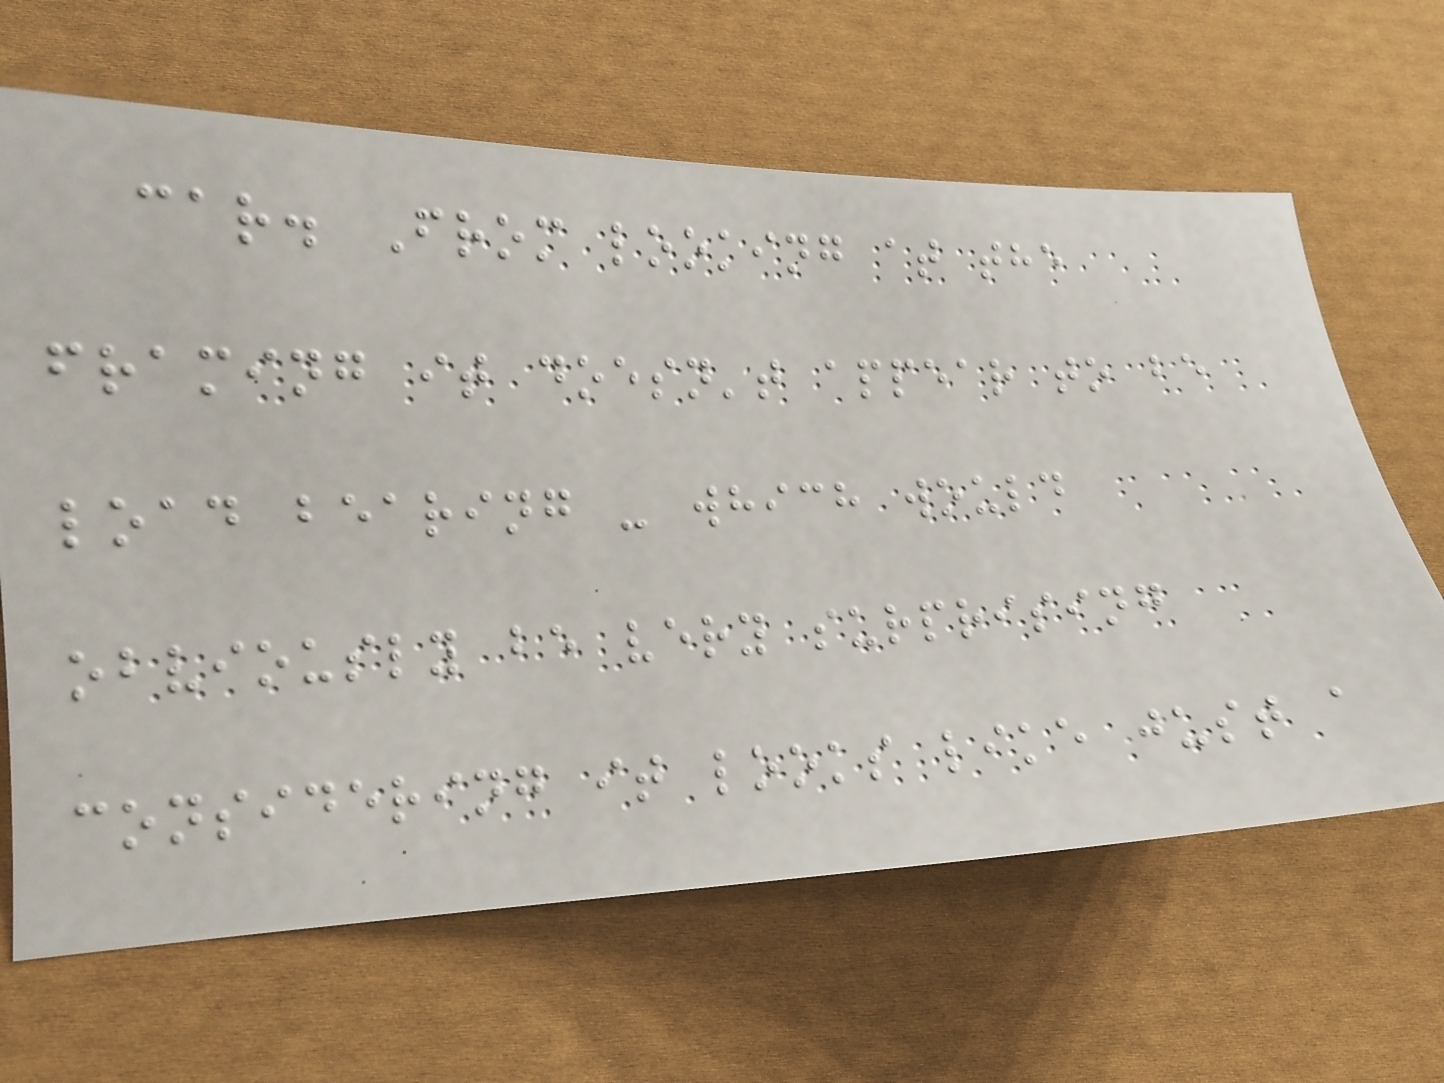car. From looking at the
framing it doesn't appear to be
load bearing - which would
obviously be very surprising
considering it looks like just a
